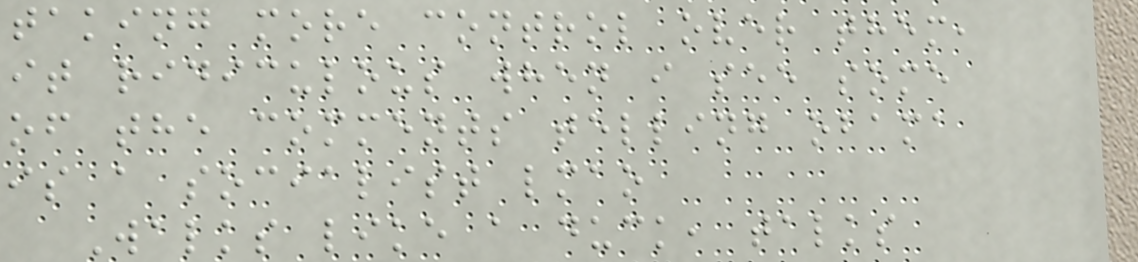taking more control over them,
it ridiculous when i see some
of the comments telling obama
is a socialist lmao
Walks like a duck, talks
